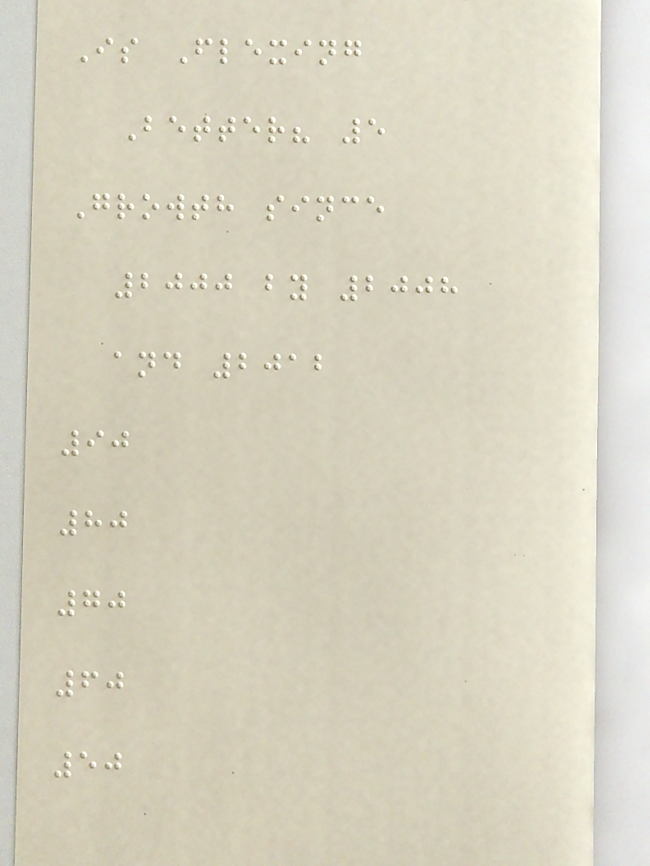Is Flexing
Better? 5
Growth since
2000 by 2008
and 2012
90
80
70
60
50
